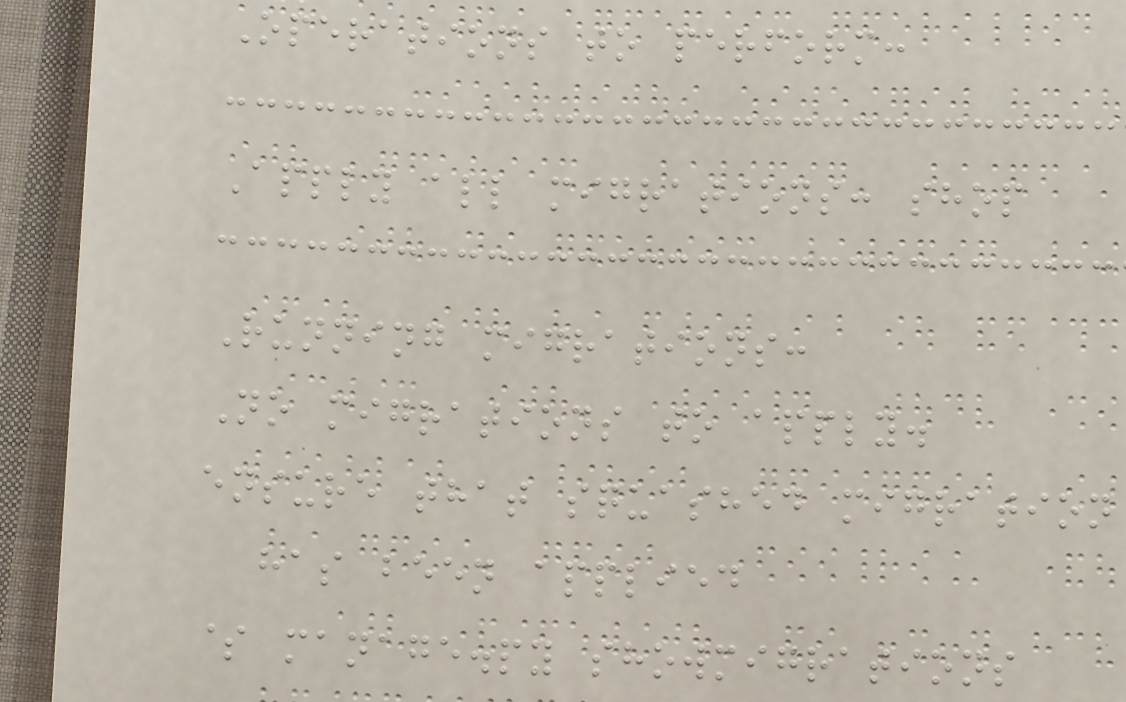Operations to perform:
Apply all migrations: shop
Running migrations:
No migrations to apply.
ensure that squashed migration
has been applied
$ manage.py showmigrations
